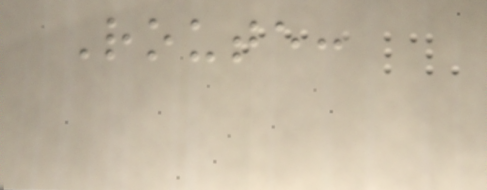Route:
